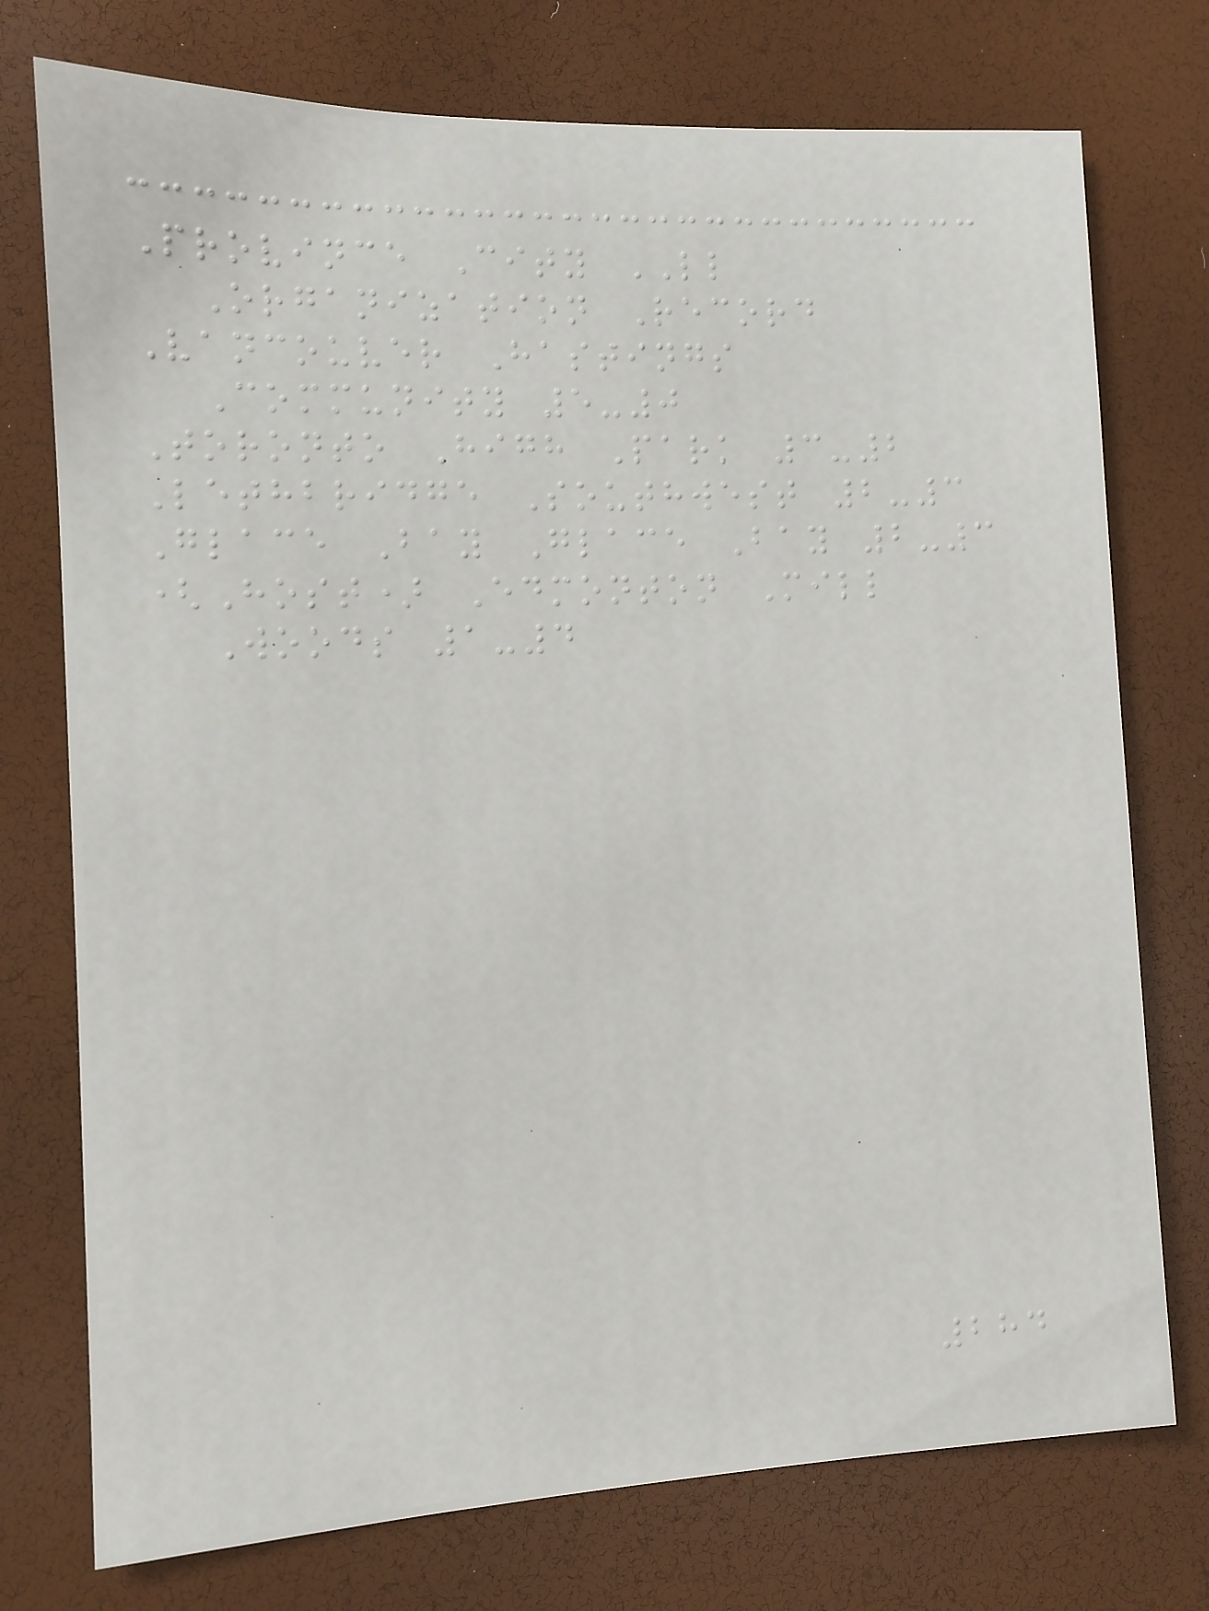Province City LL
Organization Record
Vancouver Hastings
Community 5-0
Toronto High Park 3-2
Lethbridge Southwest 2-3
Glace Bay Glace Bay 2-3
(Host) Edmonton Mill
Woods 1-4
284
